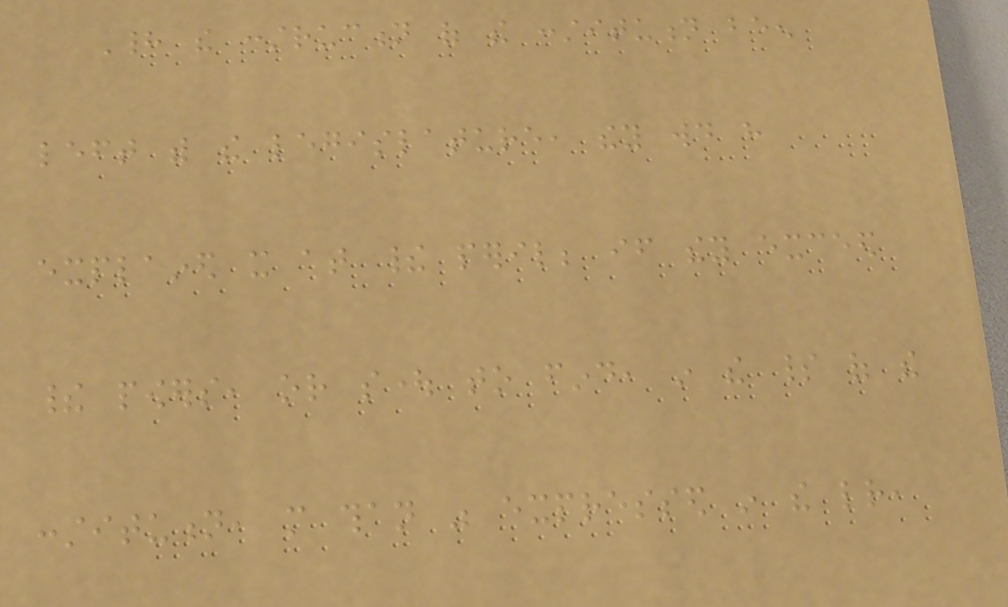Had the construction of the constitution been
left with the legislature, they would have
explained it at their peril; if they exceed
their powers, or sought to find, in the spirit of the
constitution, more than was expressed in the letter,
